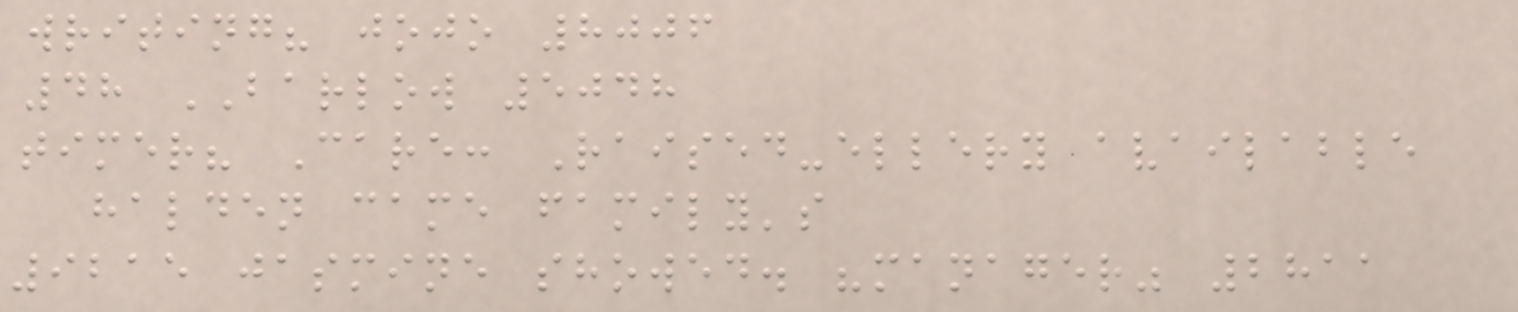writing? jojo 8006
48 BARLOW 5048
timer? Care: Raised-ellery available
halden came family's
9215 jasmine showed. "manager" 2811
